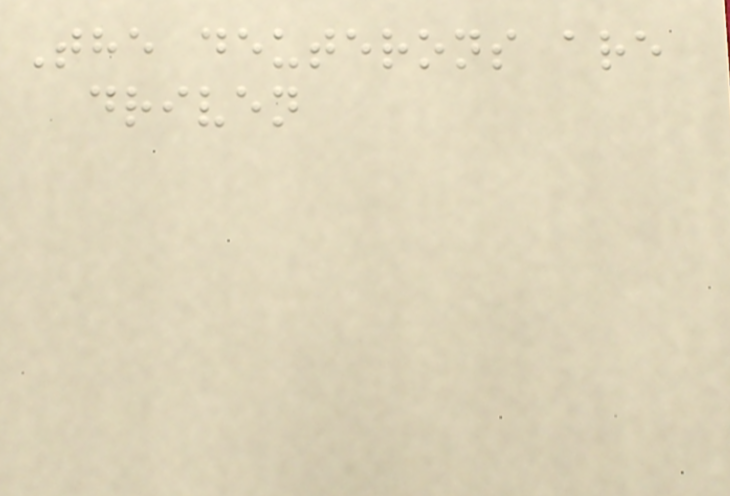The deuterons are
driven
